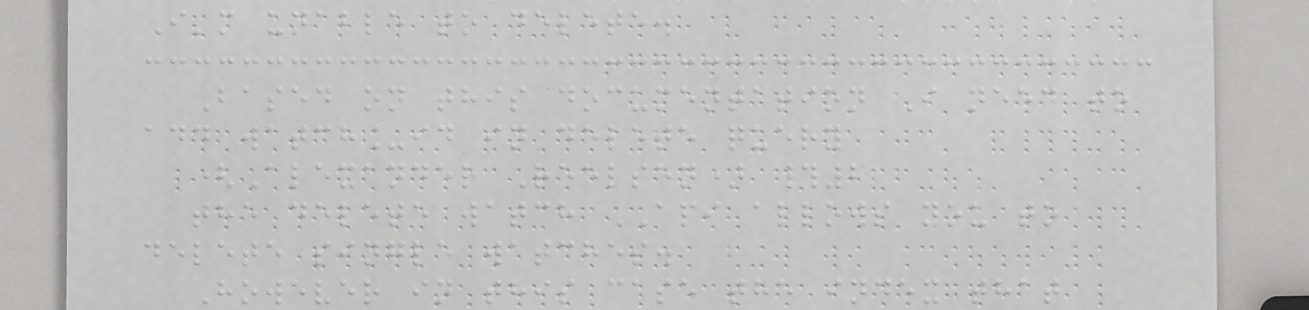I'm unable to delete.
Based on this documentation I need to
add watch_id in delete query
(Alexander Reelsen) #2
the delete watch API allows you to
delete single watches.
However in this case the index that
